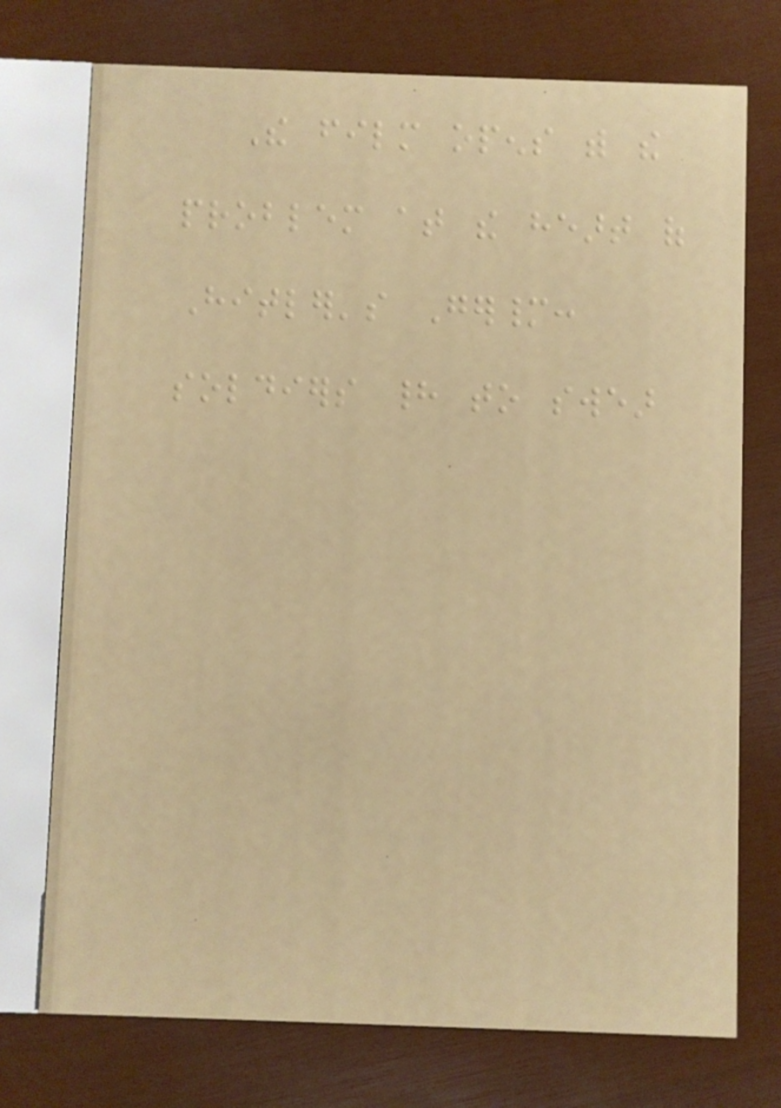The film opens with the
problem at the heart of
Hitler's Germany:
soldiers had to swear
